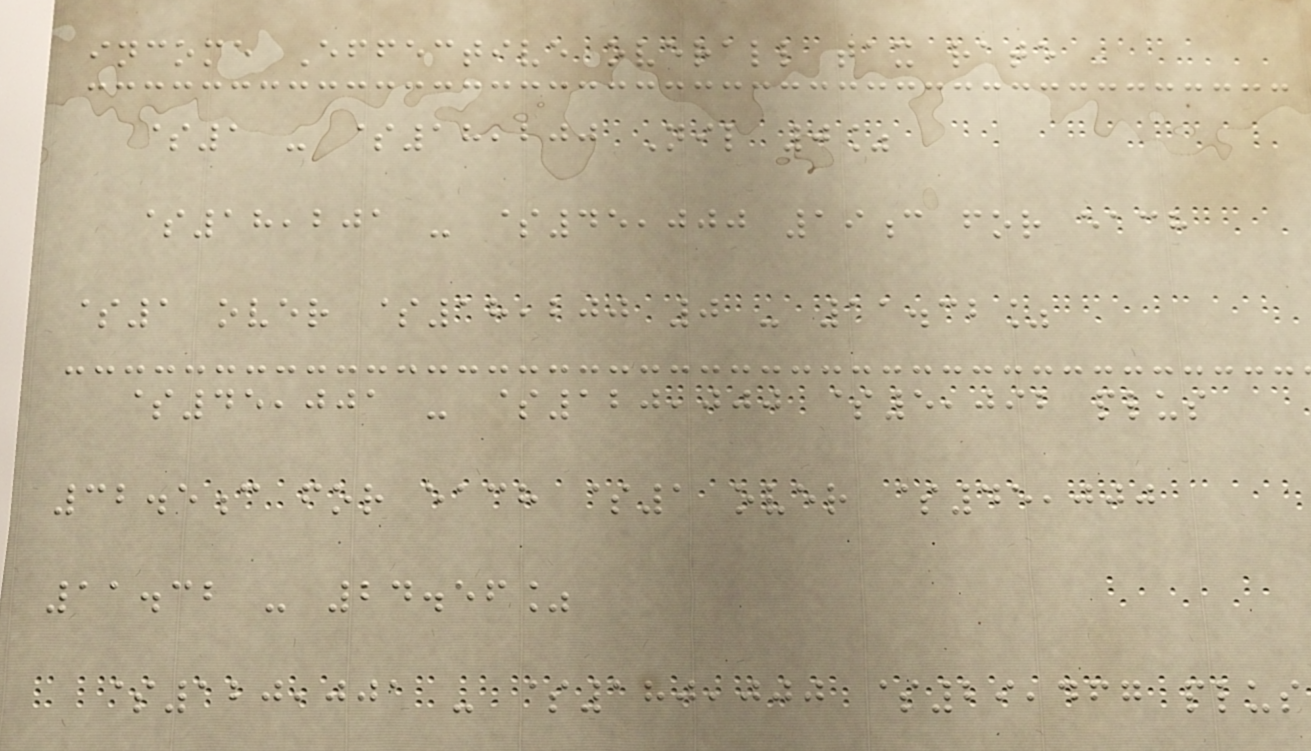income Effective overall tax rate
$1 - $18,200 Nil 0%
$18,201 - $45,000 19c for each
$1 over $18,200 0 - 11.32%
$45,001 - $120,000 $5,092 plus
32.5c for each $1 over $45,000
11.32 - 24.56%
$120,001 - $180,000 $29,467 plus
